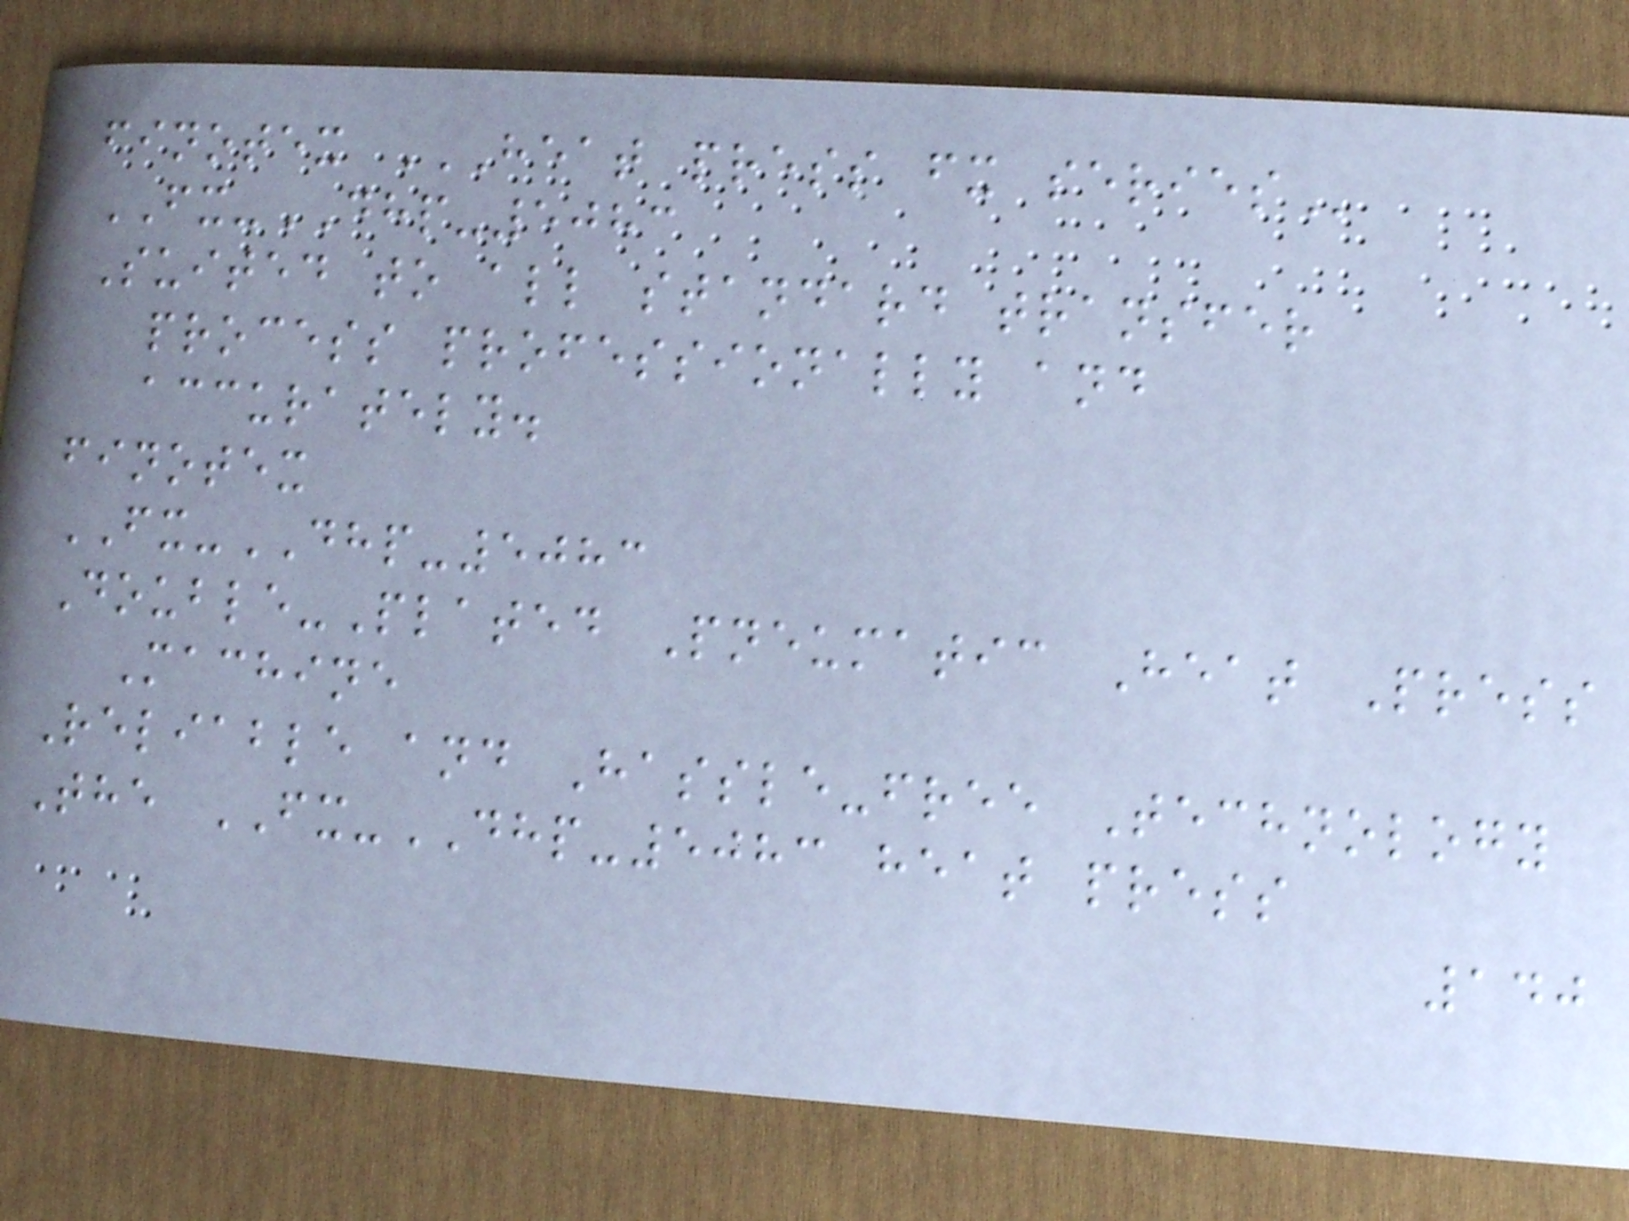finotex HEAT PRESS FX SERIES
FX-DHP-5083
Suited to all standard transfer
process professionally and
accurately.
finotex
FX-DHP-5083
Double-Plated Pneumatic Heat Press
Machine
Reliable and Hassle-free Technology
The FX-DHP-5083 heat press
140
